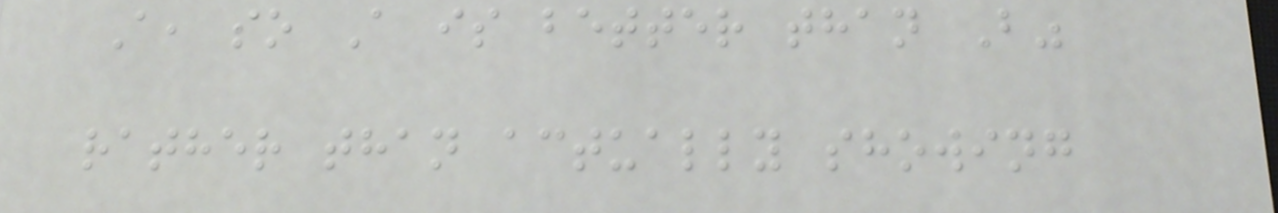A, so A is better than B"
rather than actually showing
